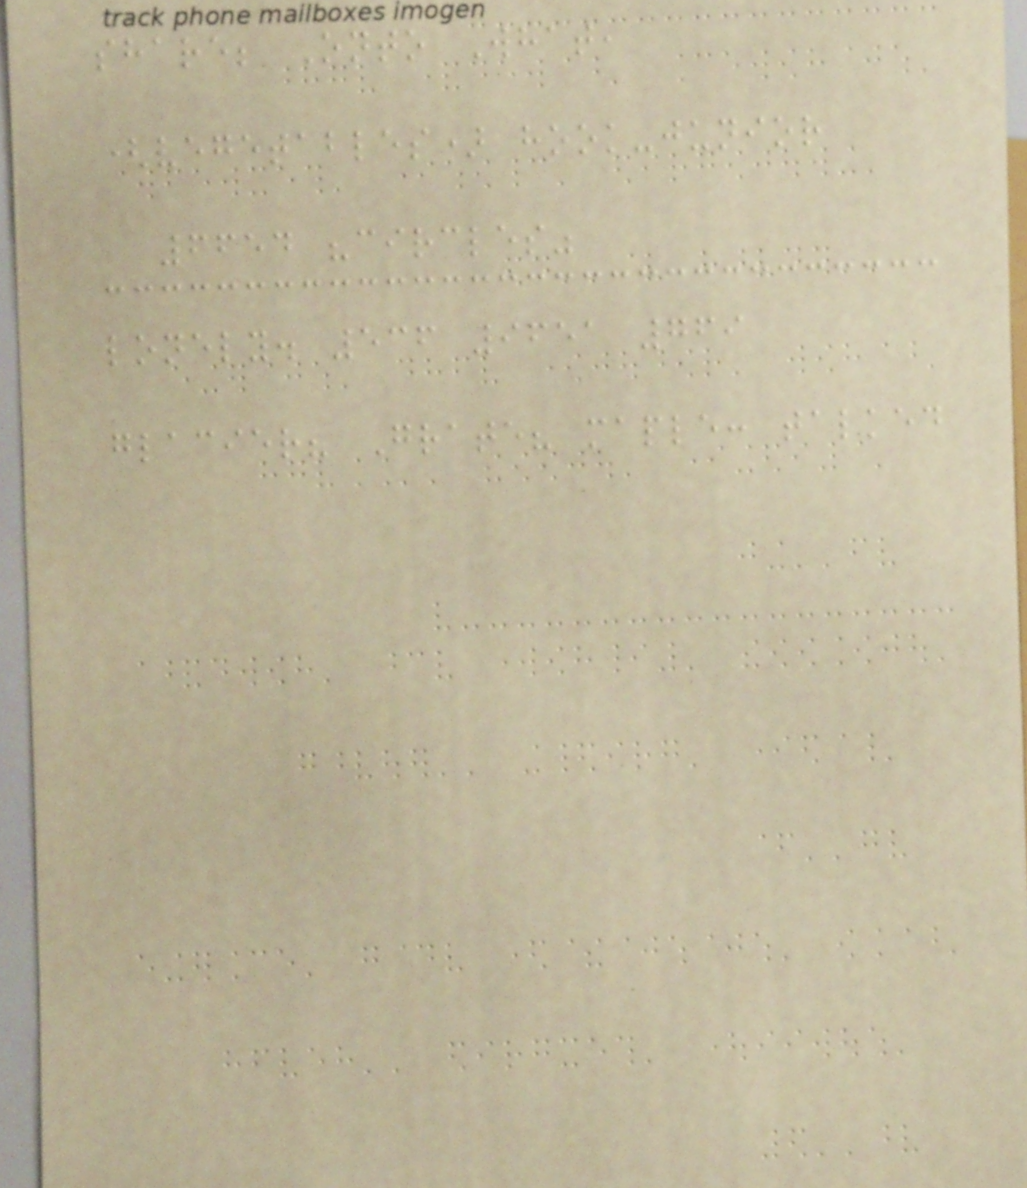share; Onto What,
(vegetables) hook-junior
6654 "circles"
lonely. 536 9651 769
glacier? Grate? maple: talked
